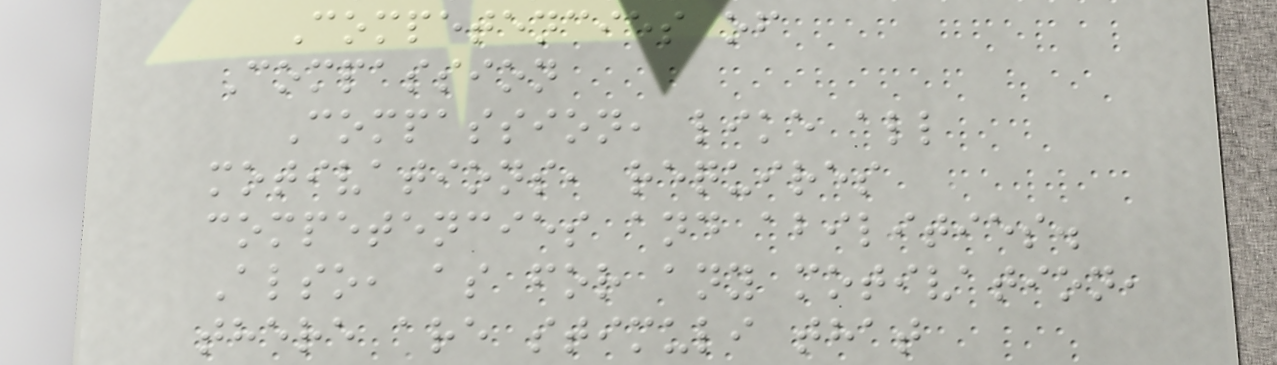Competencies of
Compassion
Compassion, like all
motivations, requires
competencies and abilities.
Also, as for any motivation,
there are stimuli that
